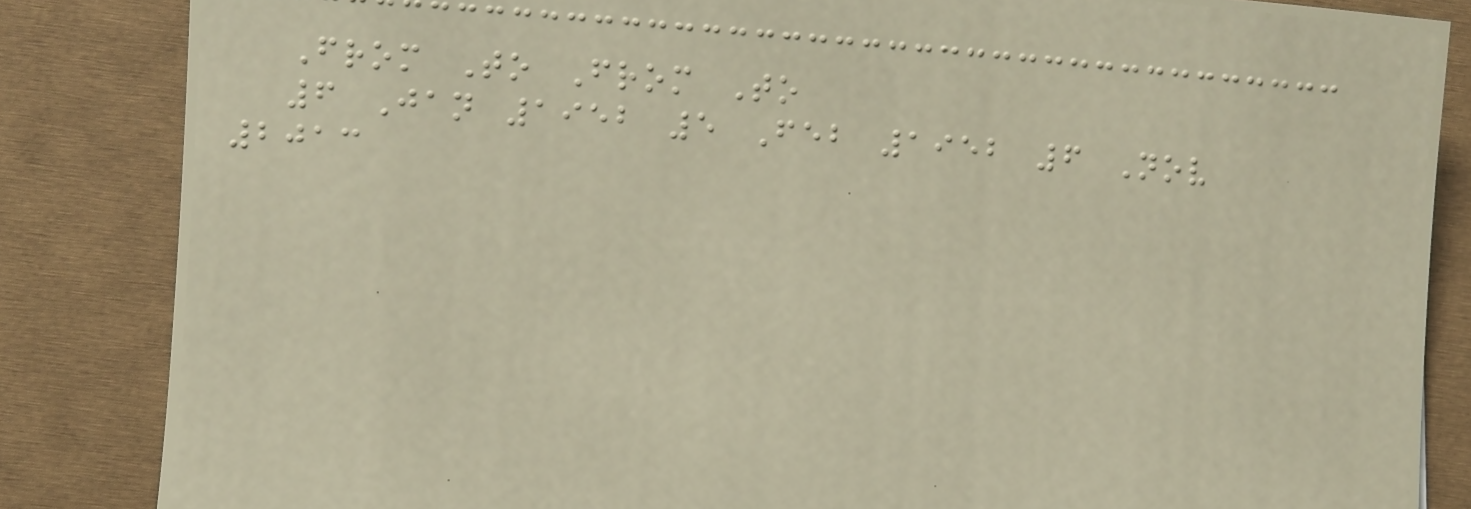From To From To
6 Jan 1952 5 Feb 1952 6 Nov
2013
